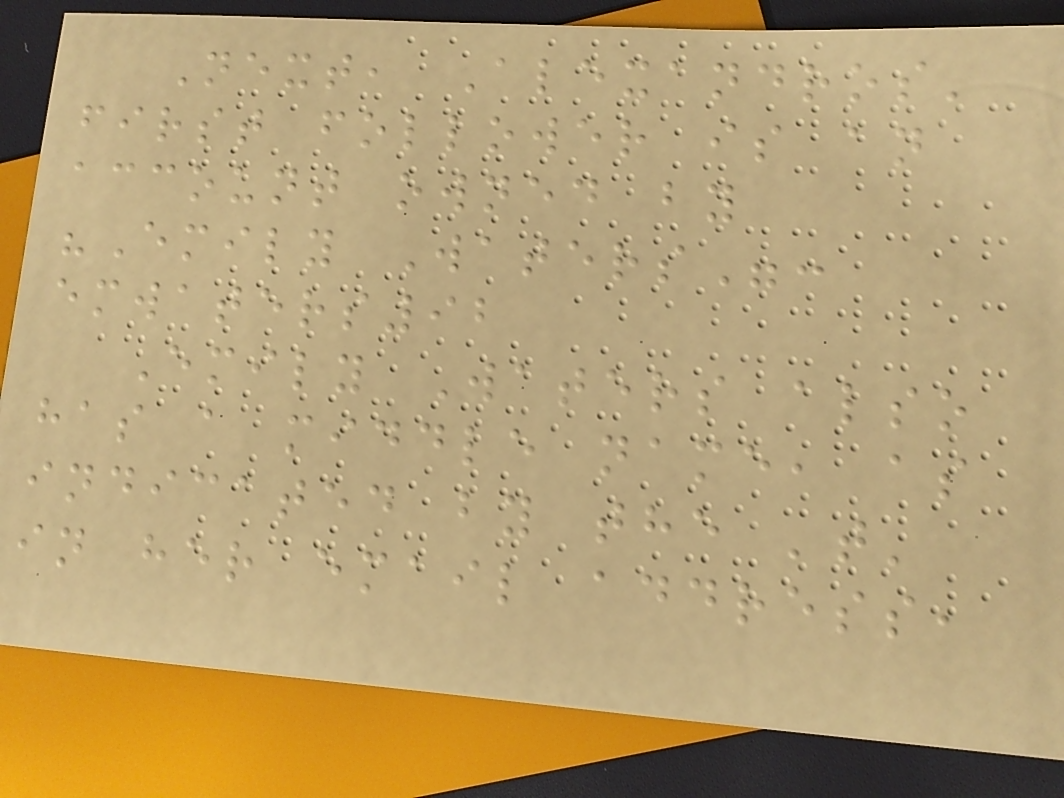Next, Alexandros'
first follower is an
account owned by
"Emily Waters":
emwaters92
Emily Waters also
has a middle name, as
indicated by the 't'
in her email address,
